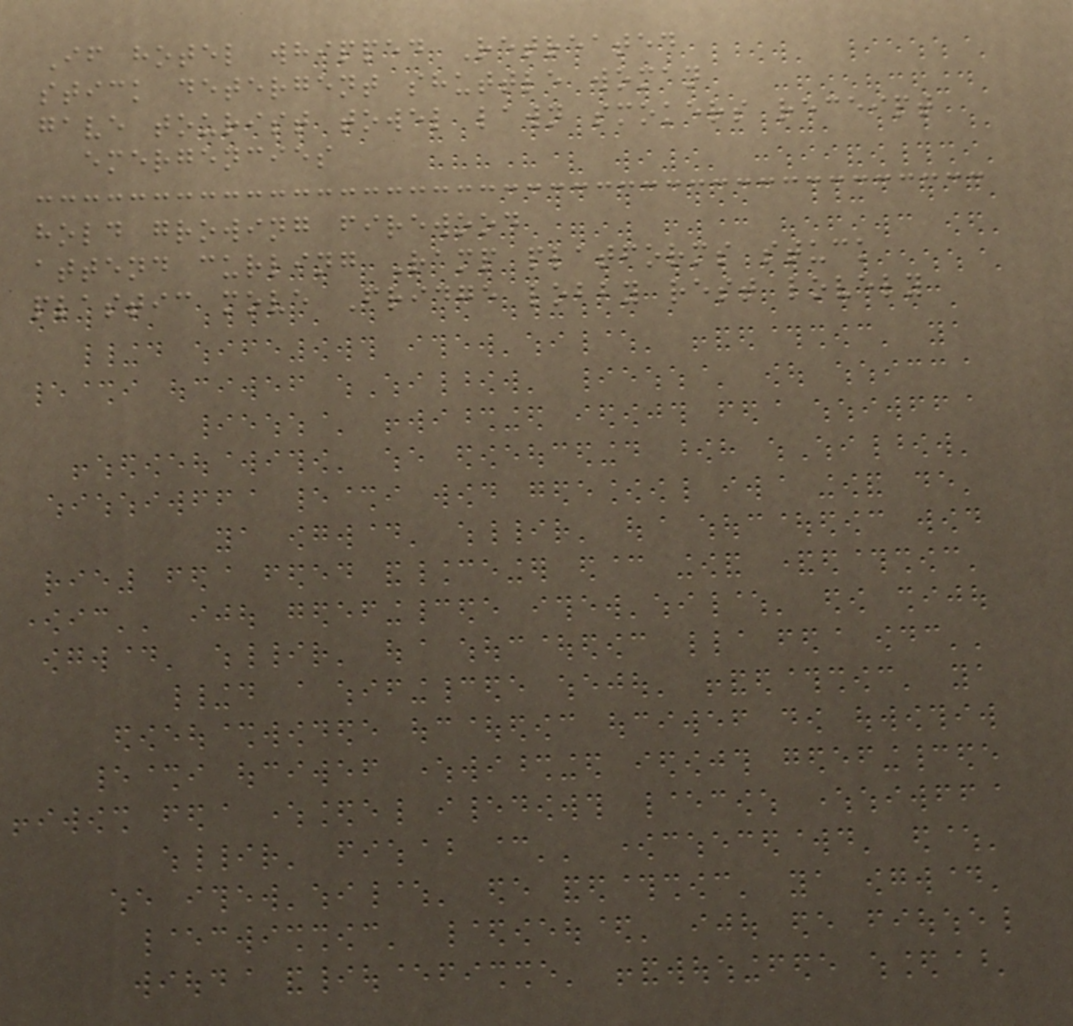If hotel whipped Retreated
stick detergent shuttle woman
gave tourist towel lawn smokers receipt
emergencies
hold growing firewood
attend curling Ramp platforms stuck
plastic move Fridge lobby rest lovely
